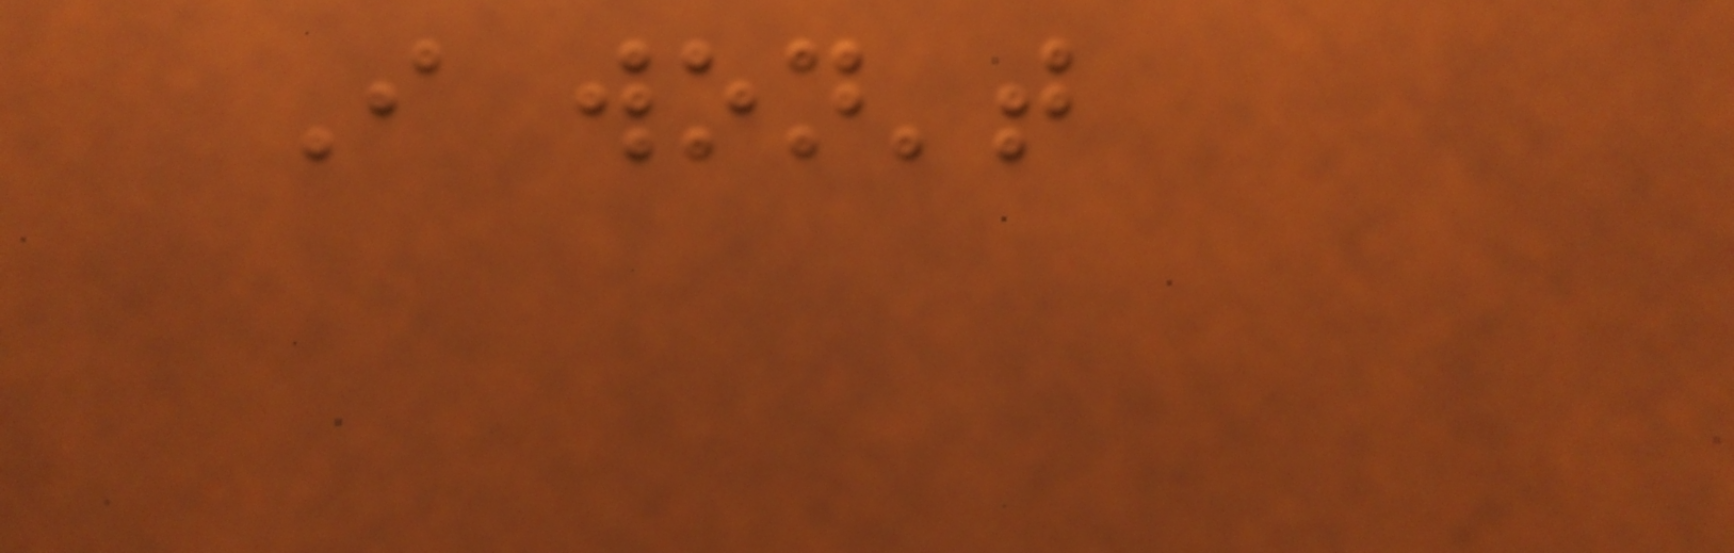I won't
